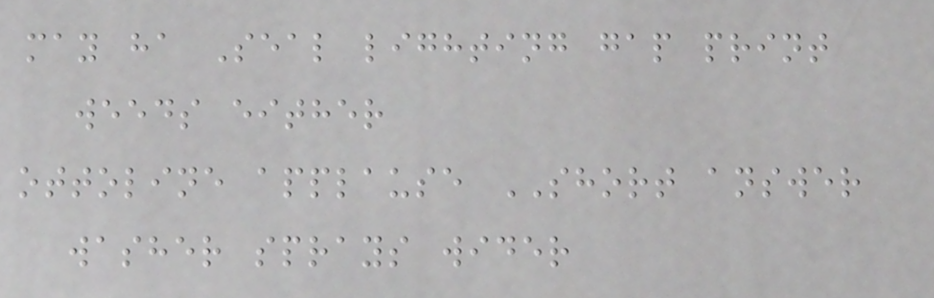may ha Seal lighting gap print
weeds either
ottoline applause SHORT answer
washer sprays wider
